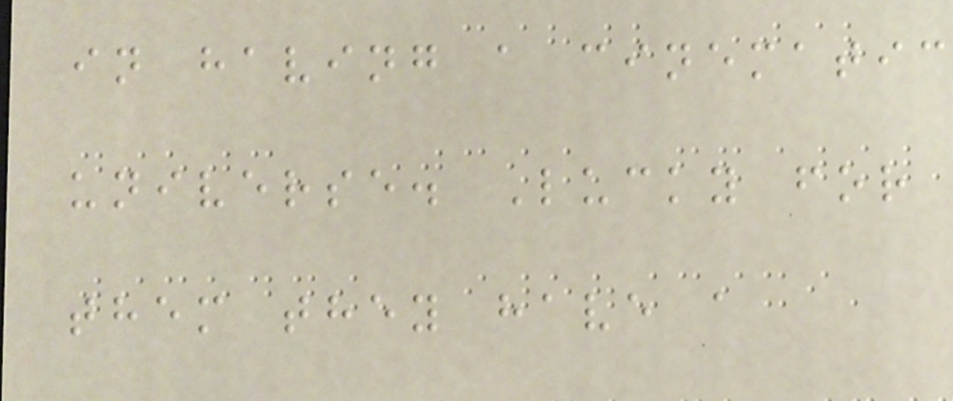in having a cinematic
universe. Lucky for
them they have a
